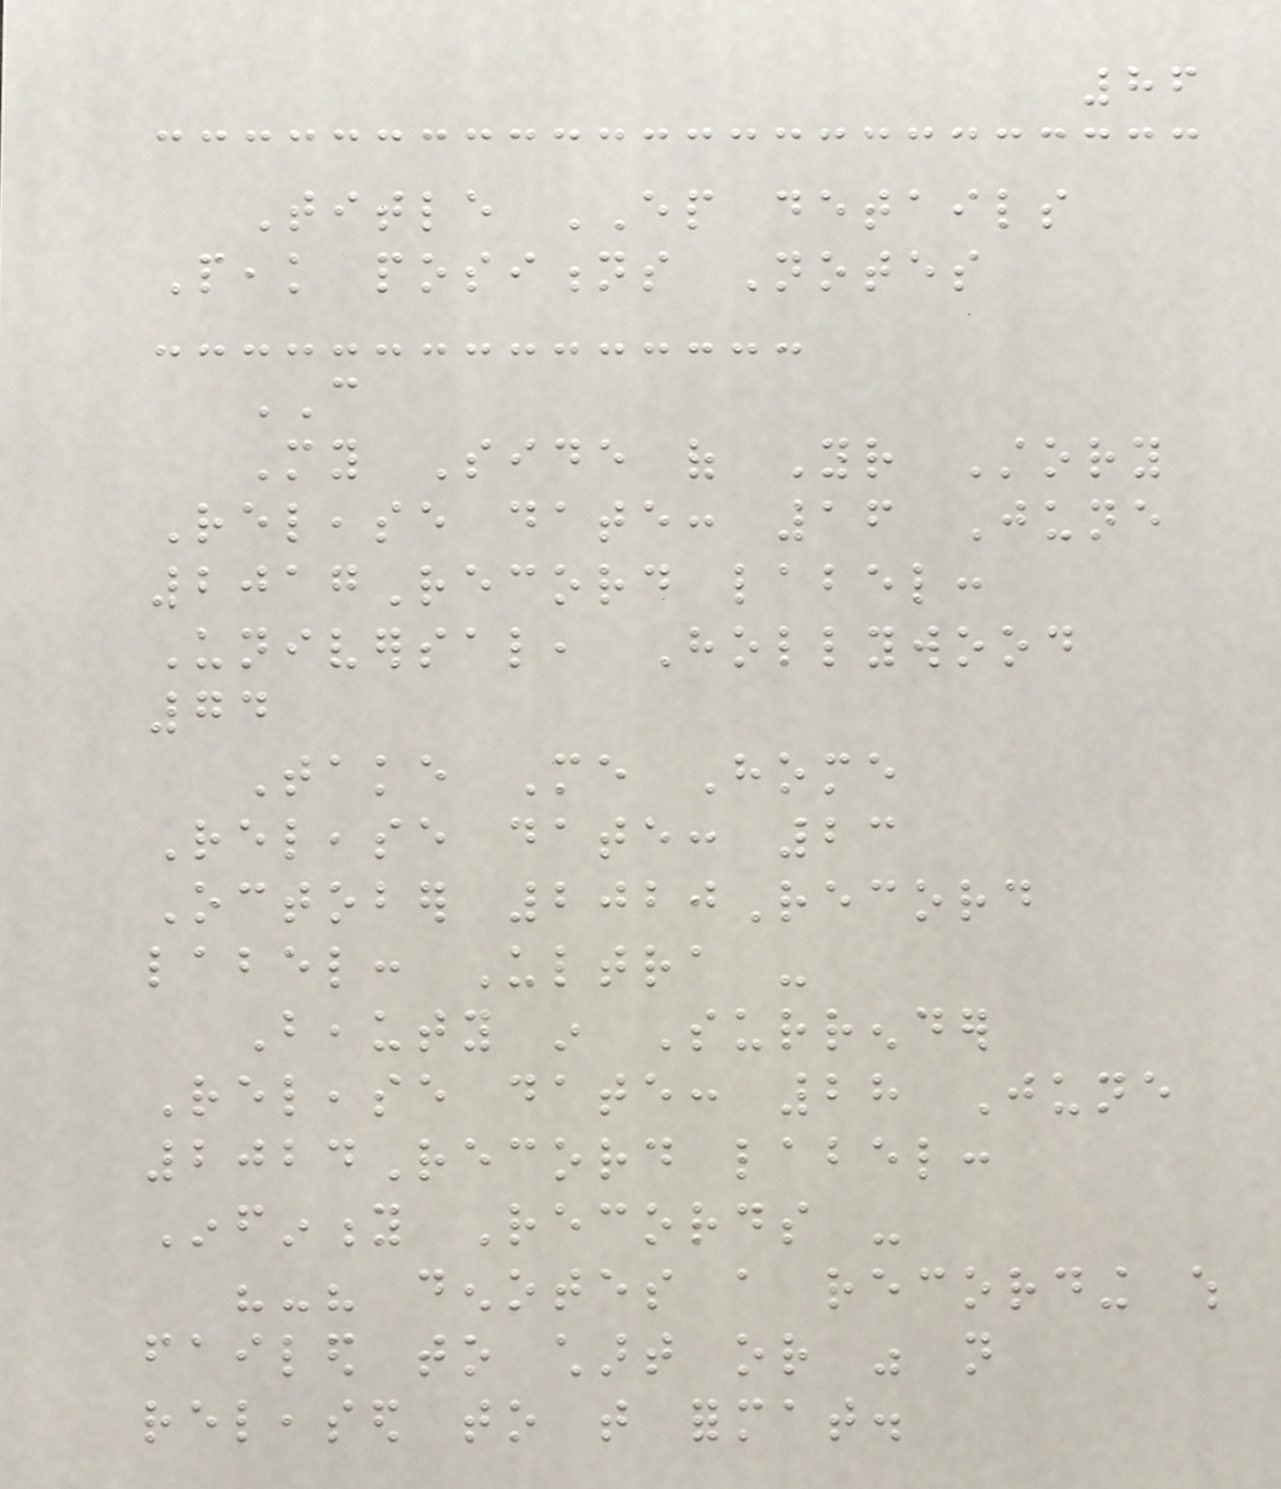86
Title EP details
Peak positions Notes
CAN
My Side of Your Story
Release date: 16 June
2017Record label:
Universal, Hollywood
74
Take Me Home
Release date: 23
October 2020Record
label: Ultra -
Beauty in Surrender
Release date: 28 June
2024Record label:
Infinity Records -
"-" denotes a recording which
failed to chart or was not
released to that format.
